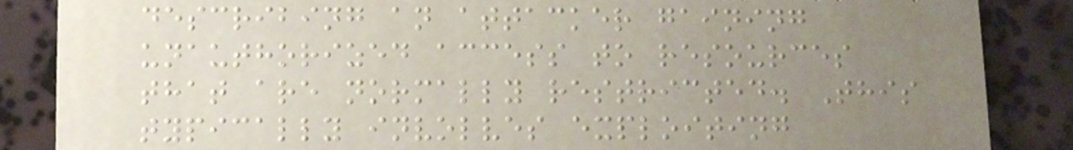describing an attacker gaining
unauthorized access to resources
that are normally restricted. This
typically involves exploiting
